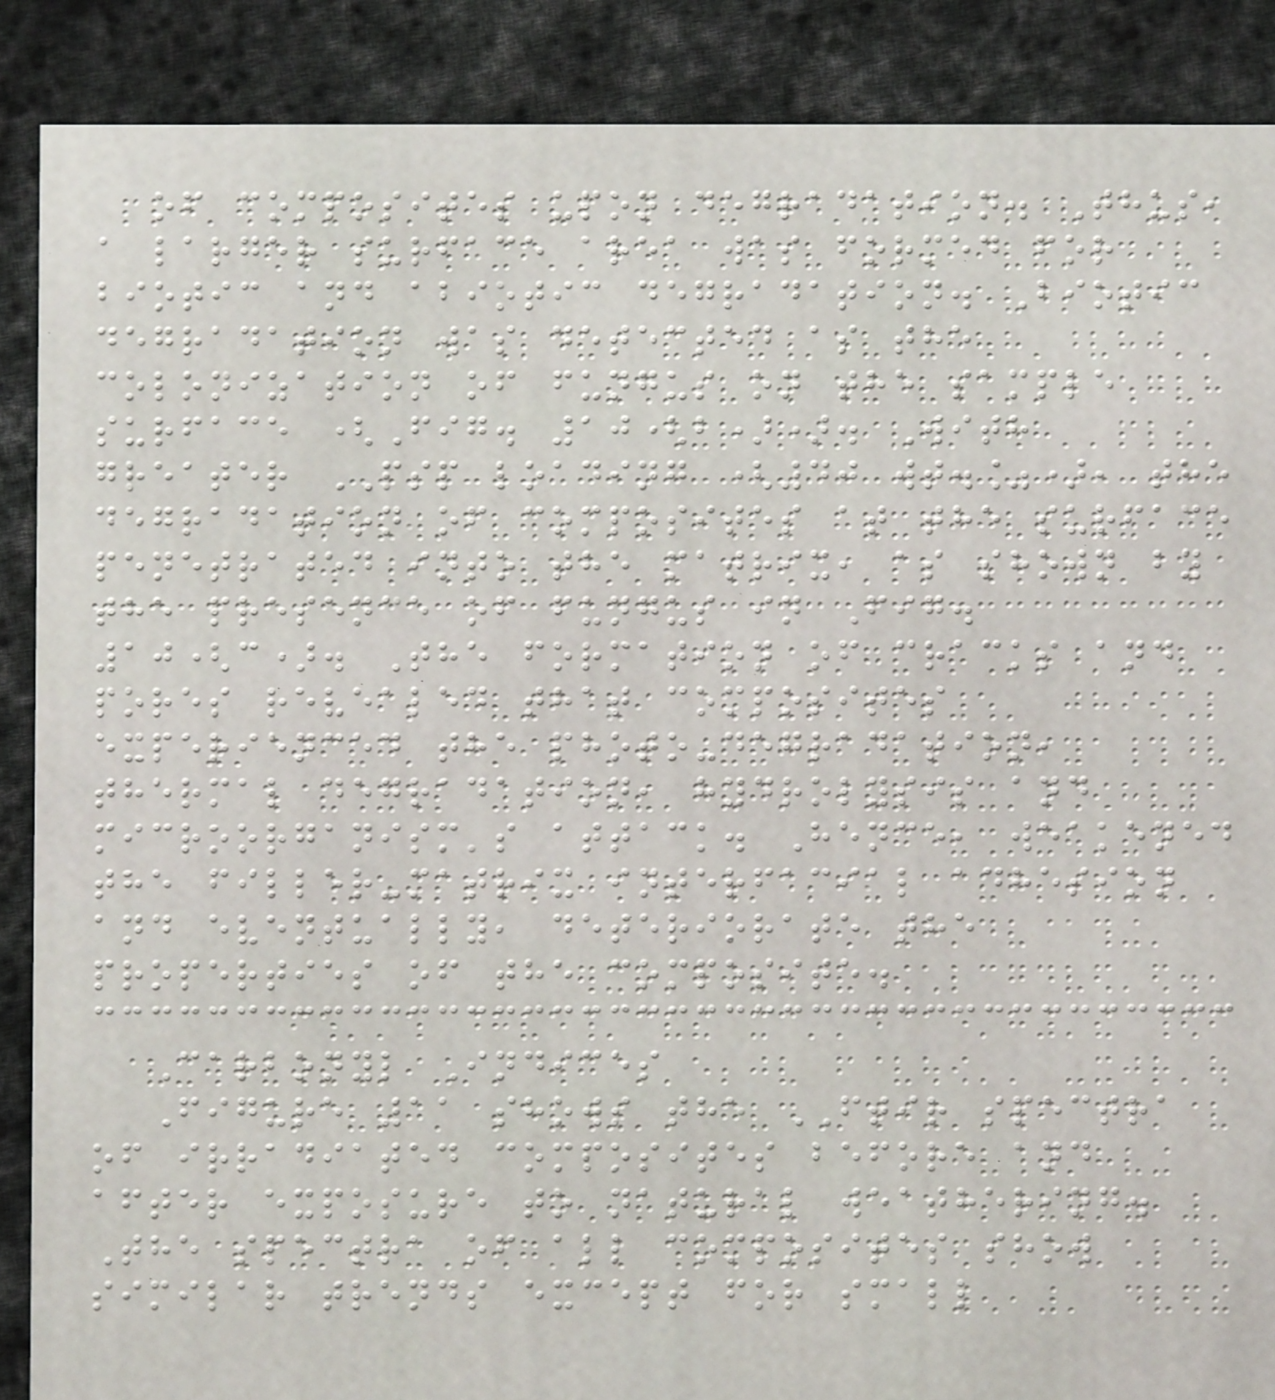of composites upon degradation. Thus,
a larger surface area was formed for
biotic and abiotic degradation. Biotic
degradation was detected as the
colonization of fungus on the sample
surface (Fig. 10(b)). With
greater PSP loading (40 wt.%), the
degradation of composites at the surface
penetrated into the matrix, as shown by
the presence of fungus in Fig.
10(c). The formation of cracks and
pores revealed that composites
experienced the photo-degradation,
thermal degradation, hydrolysis and
microorganism's attack. Hence, weakened
the filler-matrix interfacial adhesion
and eventually, deteriorate the
properties of the composite.
Carbonyl Indices
Figure 11 shows the FTIR spectra
of irradiated composites before and
after exposure to natural weathering.
The spectra of all composites show
similar trends except for small
